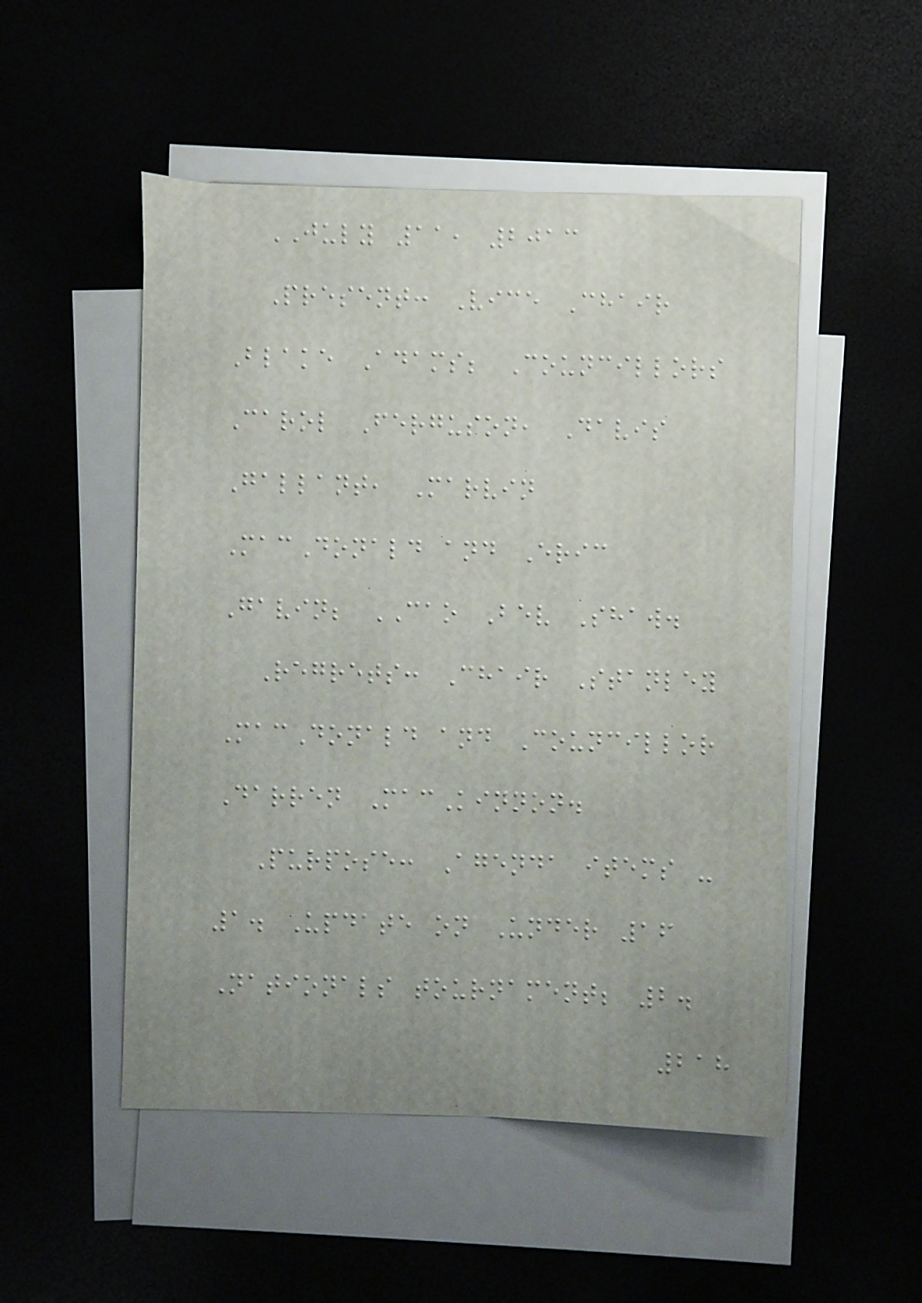JULY 11, 2013
Present: Vice Chair
Blake Adams; Councillors
Carol Ferguson, Davis
Gallant, Marvin
MacDonald and Eric
Gavin; CAO Bev Shaw.
Regrets: Chair Stanley
MacDonald and Councillor
Darren MacKinnon.
Purpose: Agenda items -
1. Update on Under 16
Nationals tournament; 2.
218
